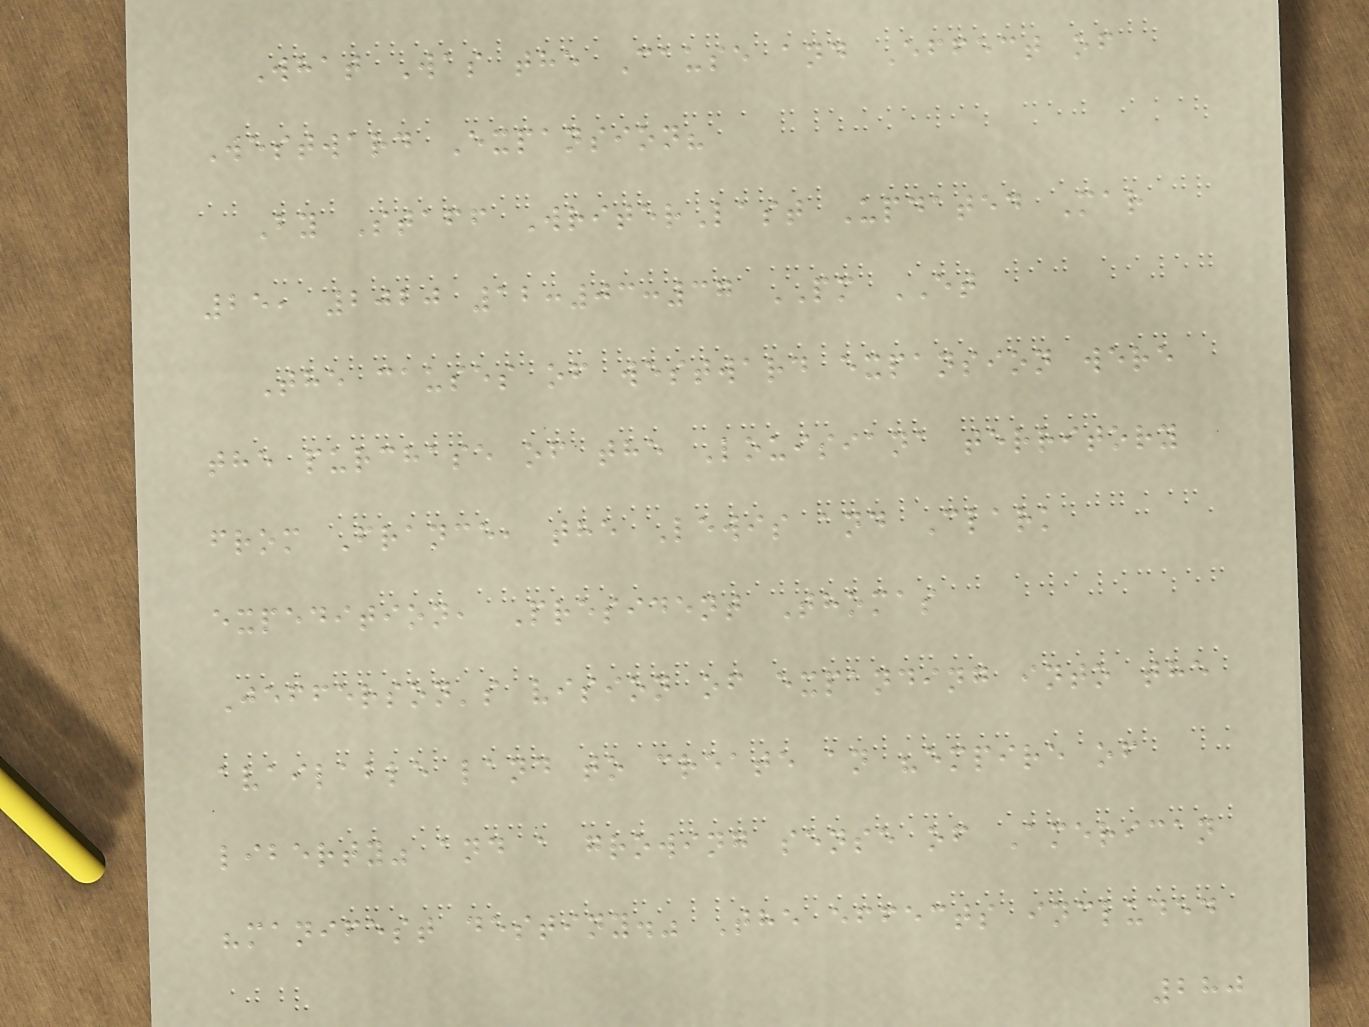What Was the Cause and Effect of
Westward Expansion?
By Staff WriterLast Updated Mar
25, 2020 12:03:37 PM ET
The causes of westward expansion were
the purchase of the Louisiana territory
from France, the Lewis and Clark
expedition, President Thomas
Jefferson's vision of expanding into the
available land to create an "empire of
liberty" and a growing sense of American
"manifest destiny." The effects included
280
